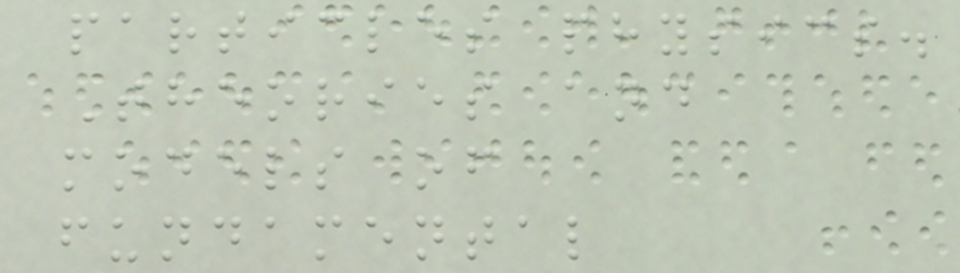particles physics.
Theories and
models of
fundamental
